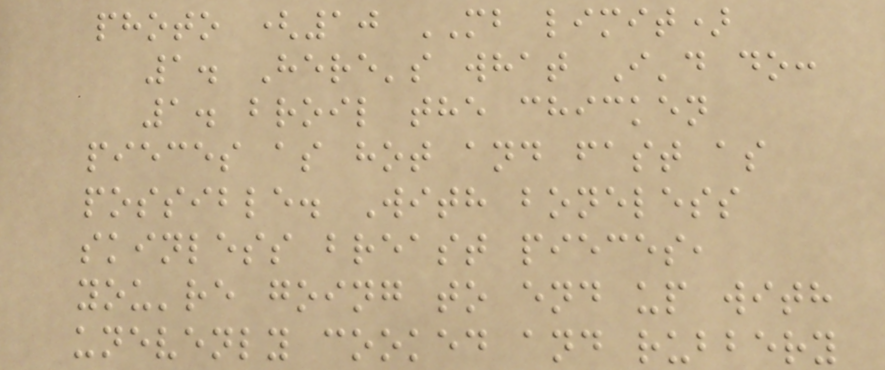photo (10 MB limit)
1. Here's what I'd do:
1. broil the chicken
pieces as hot and fast as
possible. With boneless
skinless breast pieces,
you're going to end up with
unevenly cooked and rubbery
